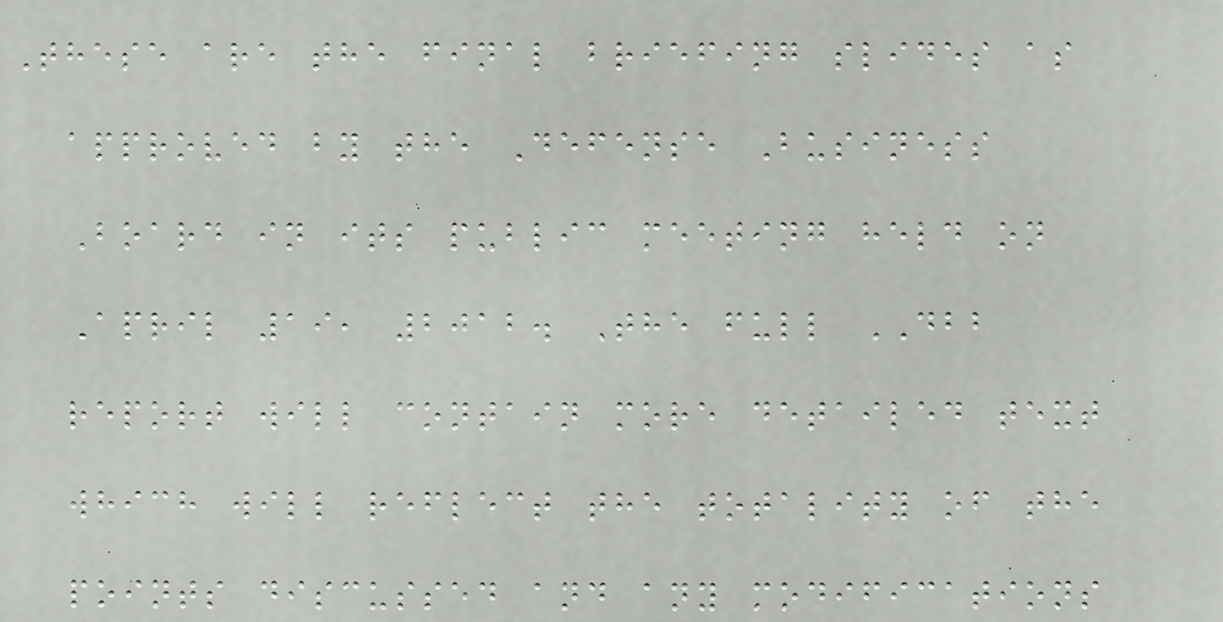These are the final briefing slides as
approved by the Defense Business
Board in its public meeting held on
April 19, 2012. The full DBB
report will contain more detailed text
which will reflect the totality of the
points discussed and any modifications
